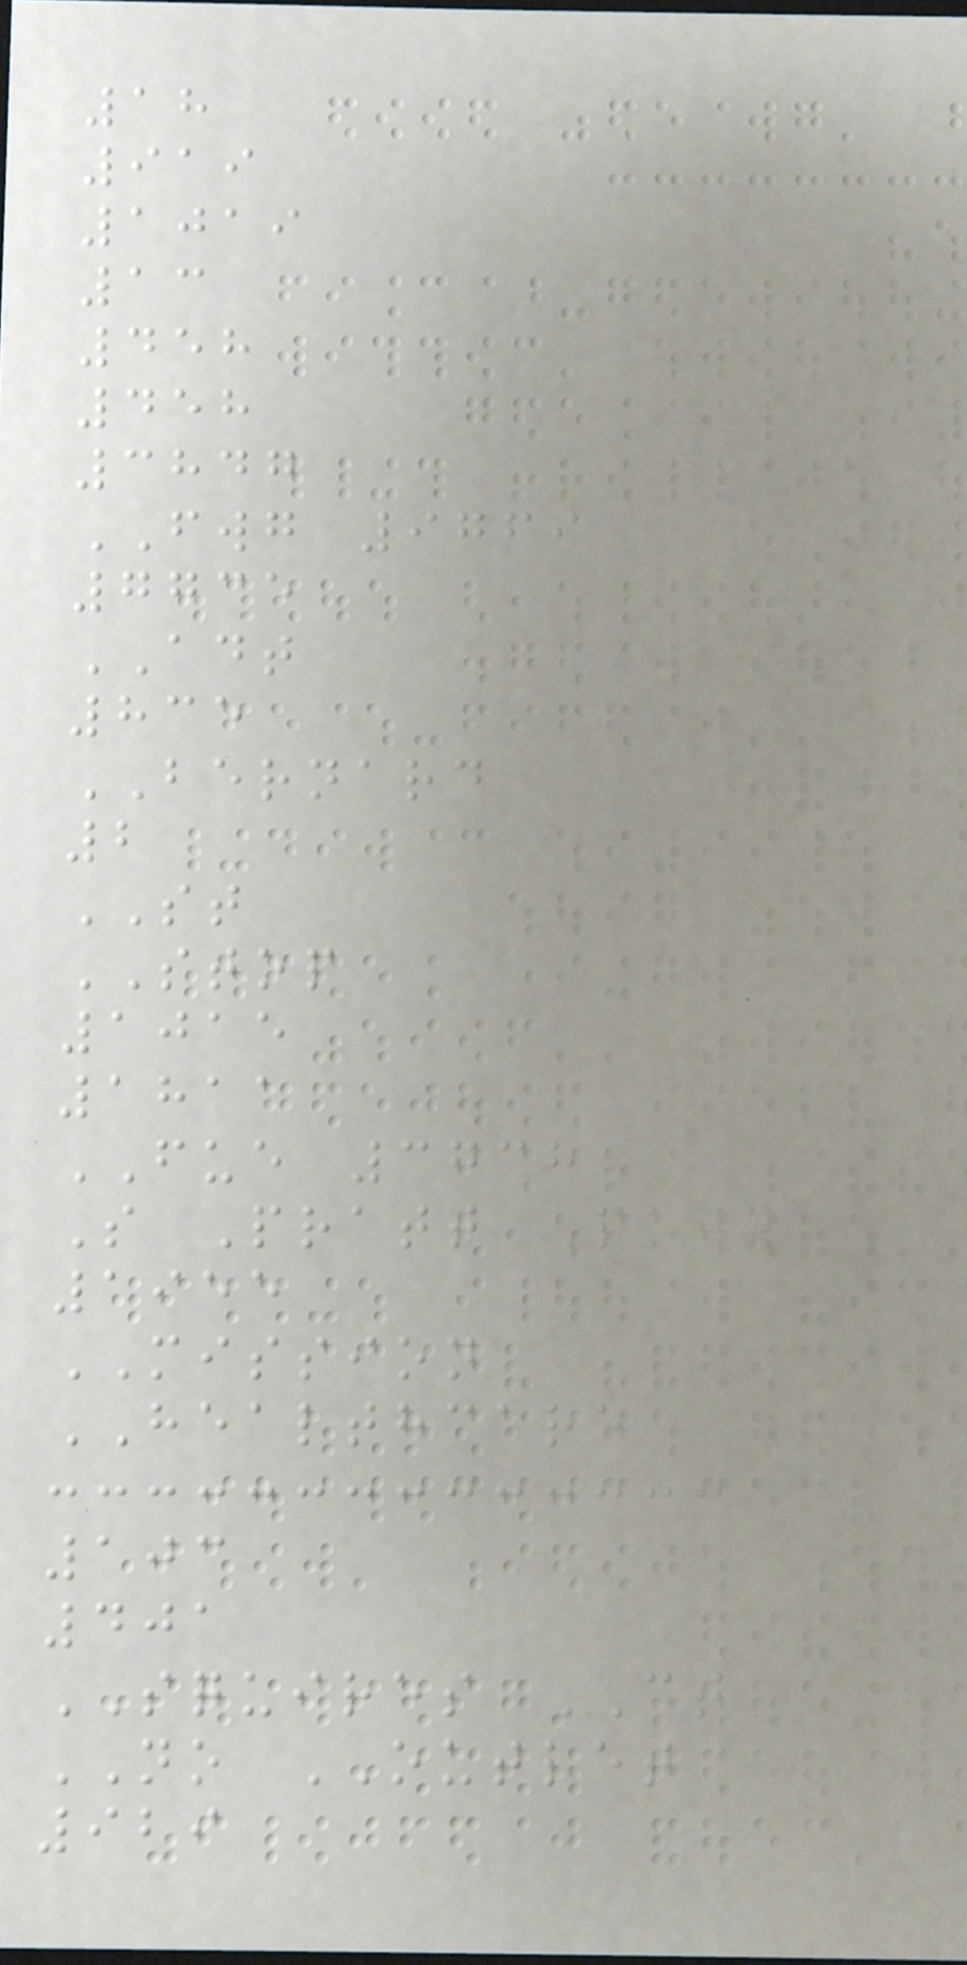18
919
1019
13
458
458
3847
FWG 9769
7735
ADT
835
BERNARD
2
ST
STOP
1015
1811
FUE 3738
S Pratt Pkwy
1955
MISSION
HEALTHCARE
103
401
SQUIRES CT
NO OUTLET
929
